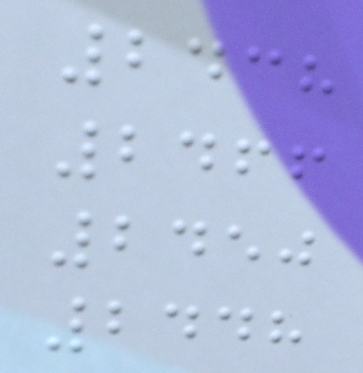2438
2466
2450
2448
